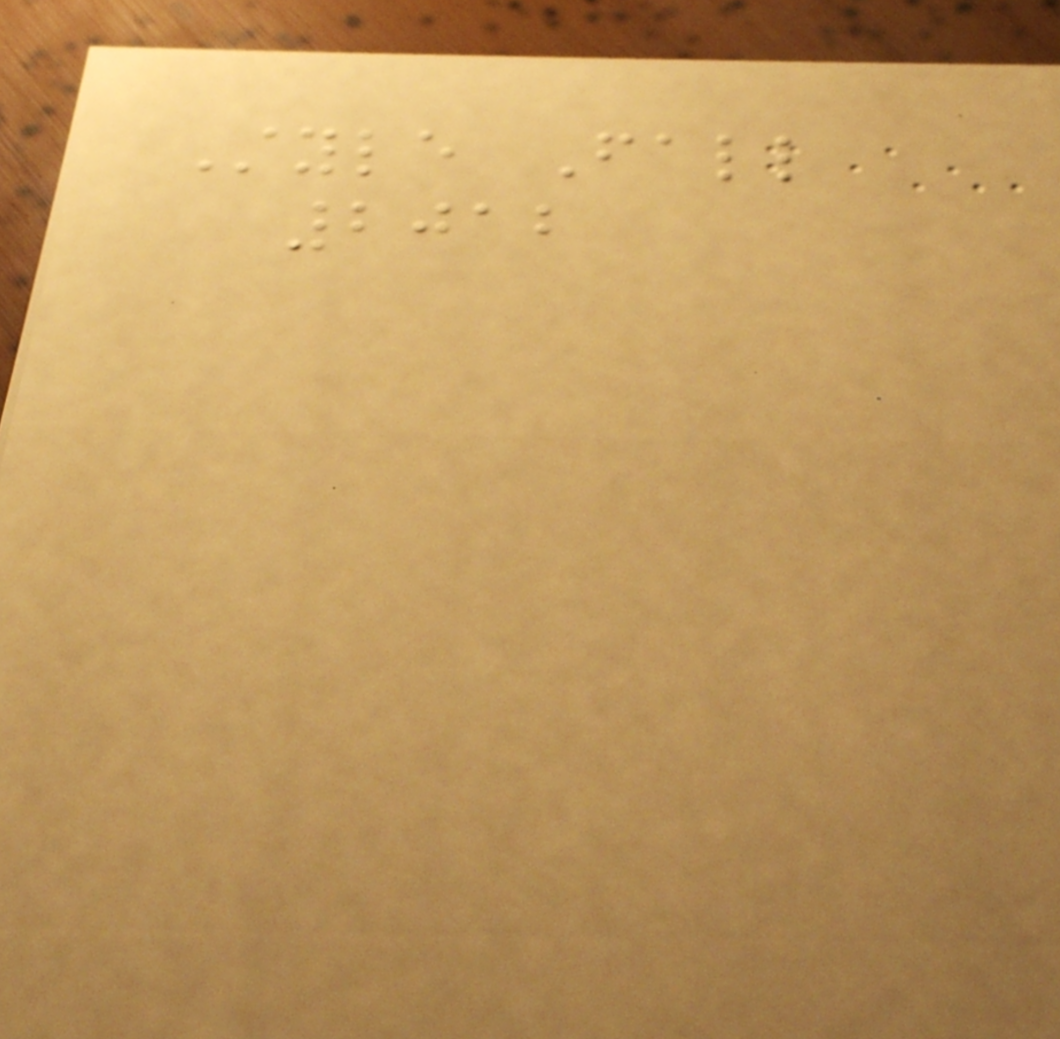Style Fall
2012
